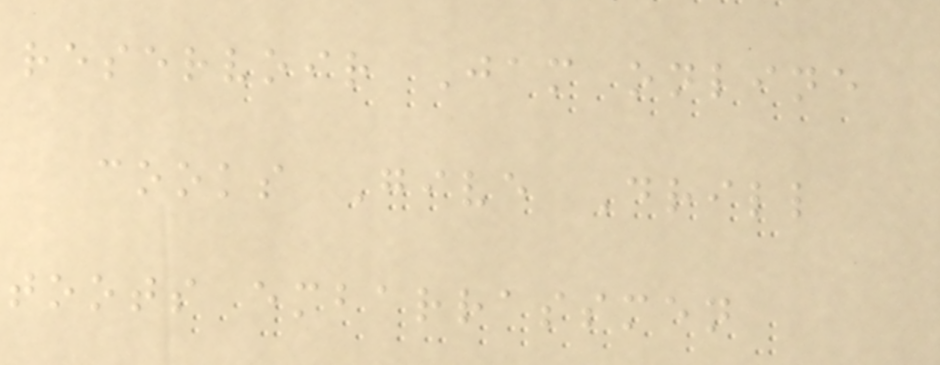reservoir Jam online
cooks Give Drill
toots embarrassmen
